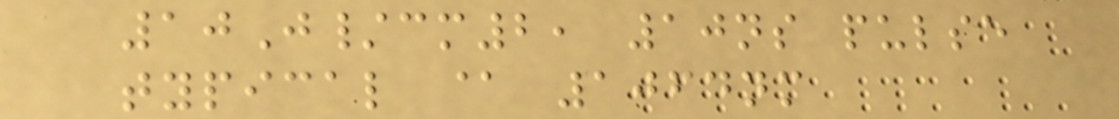10J/cm2, 10ns pulse
typical @ 1064nm
